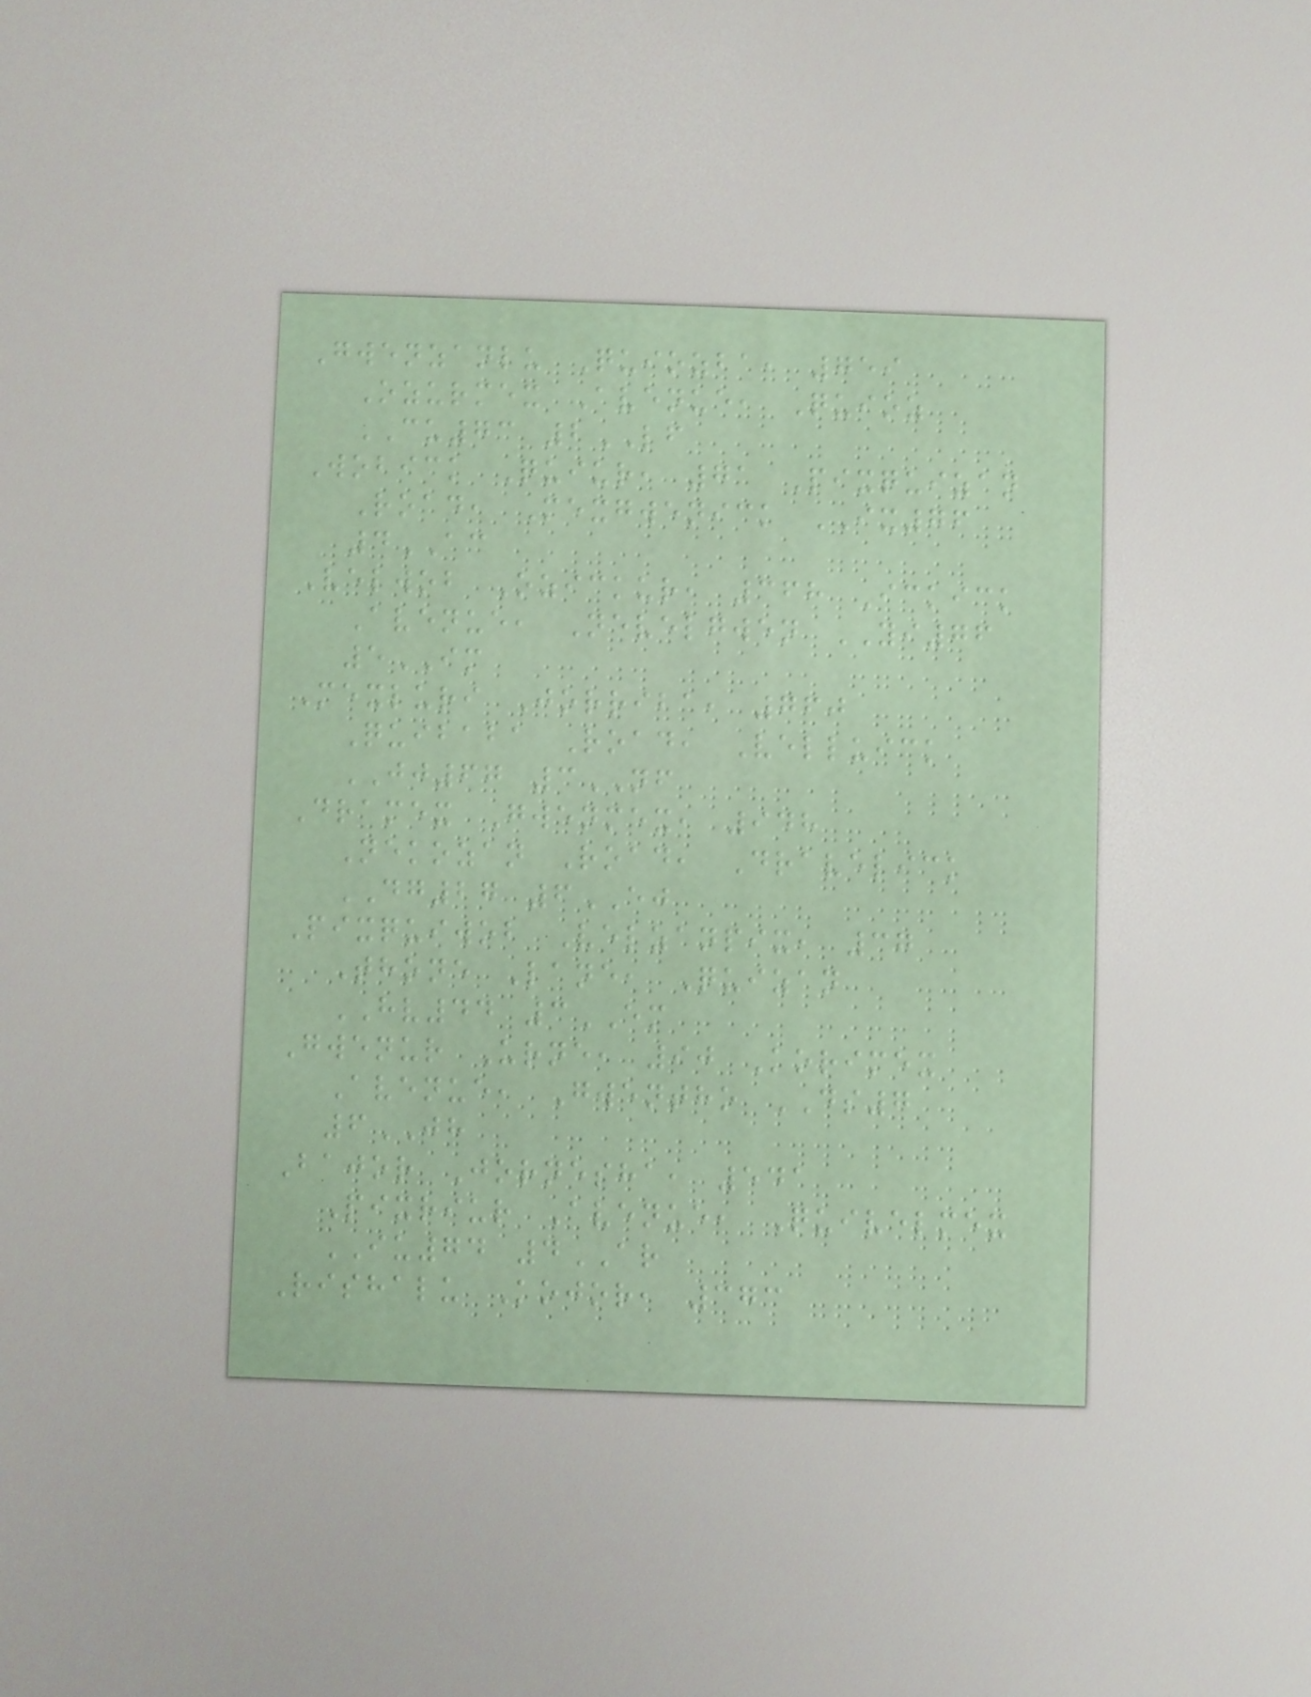Gwenzanlu Quiozba, 759
Ozurmex Avenue, Quioz
CU73 2LF
Wobick Quiur, 71 Pixquizan
Road, Mexgwenick IX76
4AC
Velwob Ozickur, 368 Ickick
Avenue, Nevelgwen YI76
5IM
Mexluri Jorriba, 760
Quibaba Road, Velluick
JJ67 3NF
Dramex Gwenmex, 948
Nekozan Road, Dravelick
DG27 6EJ
Pixquiwob Velzanpix, 37
Thone Lane, Quizan
HV44 3EM
Gwenur Urne, 90 Korimex
Avenue, Gwentho DS7
6JH
Bajor Jornesha, 541
Pixriur Avenue, Quivelmex
IU74 4AR
Rishalu Kojor, 373
